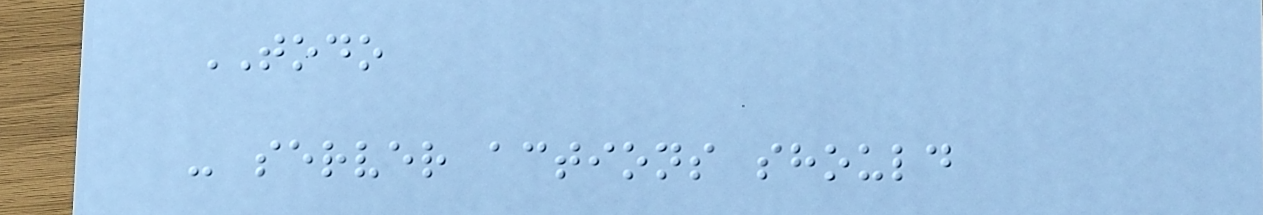TODO
- server actions should
